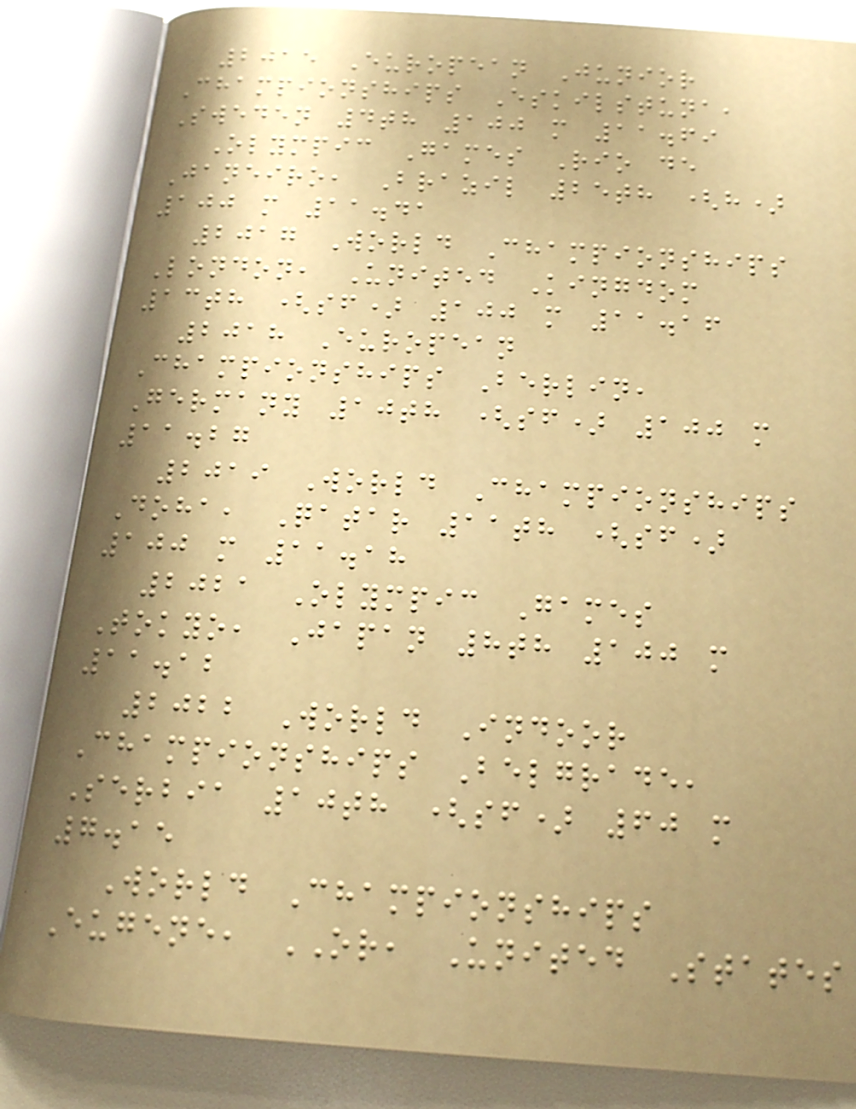2015 European Junior
Championships Eskilstuna,
Sweden 4th 100 m 11.69
Olympic Games Rio de
Janeiro, Brazil 25th (h)
100 m 11.41
2017 World Championships
London, United Kingdom
13th (sf) 100 m 11.16
2018 European
Championships Berlin,
Germany 10th (sf) 100 m
11.27
2019 World Championships
Doha, Qatar 11th (sf)
100 m 11.18
2021 Olympic Games
Tokyo, Japan 8th 100 m
11.12
2022 World Indoor
Championships Belgrade,
Serbia 10th (sf) 60 m
7.15
World Championships
Eugene, OR, United States
